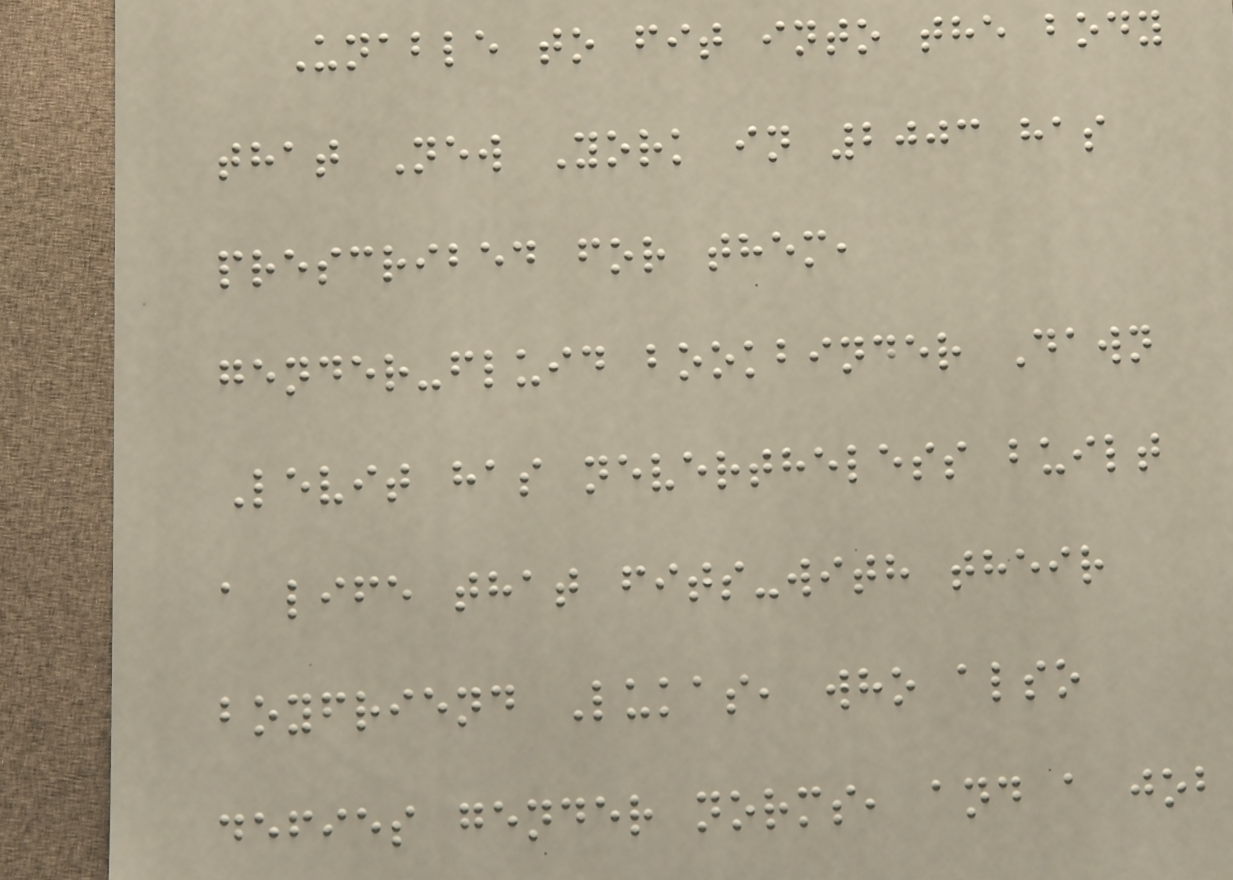Unable to fit into the body
that New York in 2003 has
prescribed for them,
gender-fluid bookbinder Dawn
Levit has nevertheless built
a life that fits-with their
boyfriend Lukas, who also
defies gender norms, and a job
